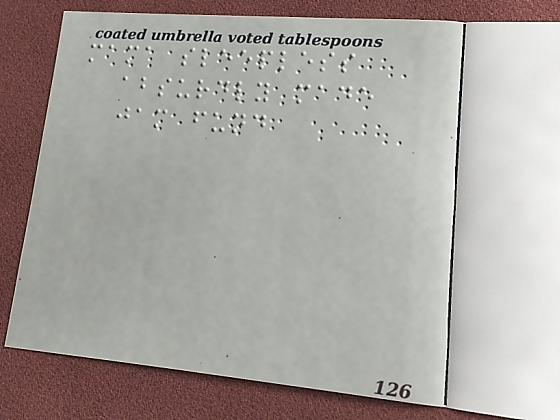mama sleepless
absurdly made
jam fund
